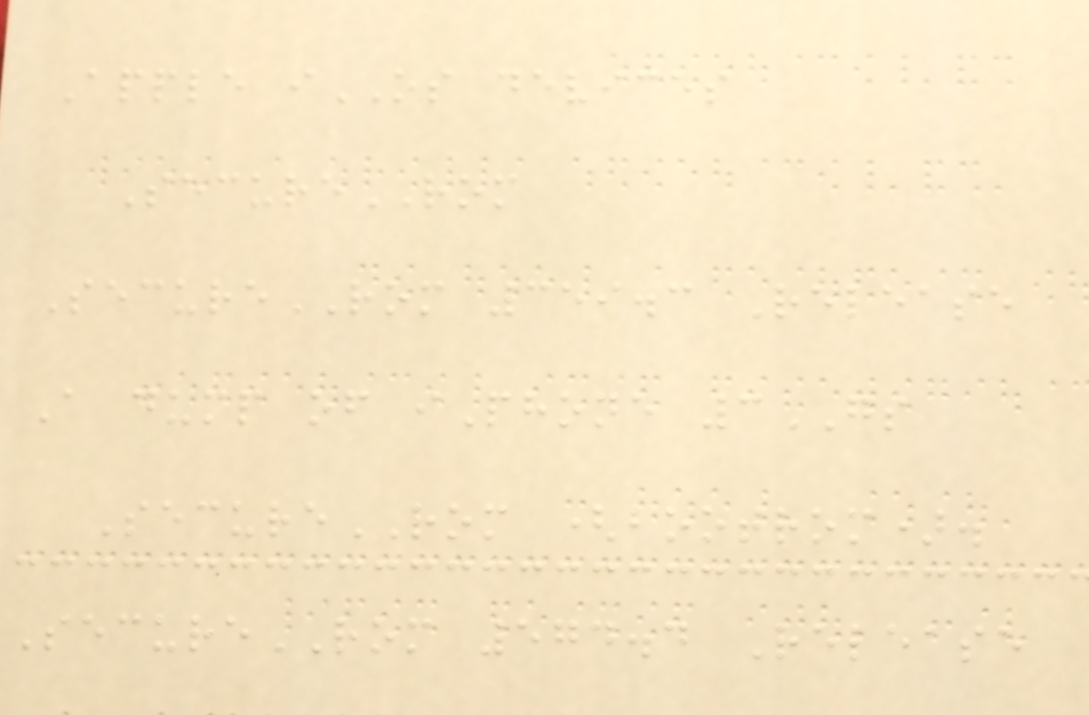Apple iOS devices
SecureROM
SecureROM 359.3 Release
A dump of iPhone 3GS
SecureROM (bootrom).
SecureROM 574.4 Release
